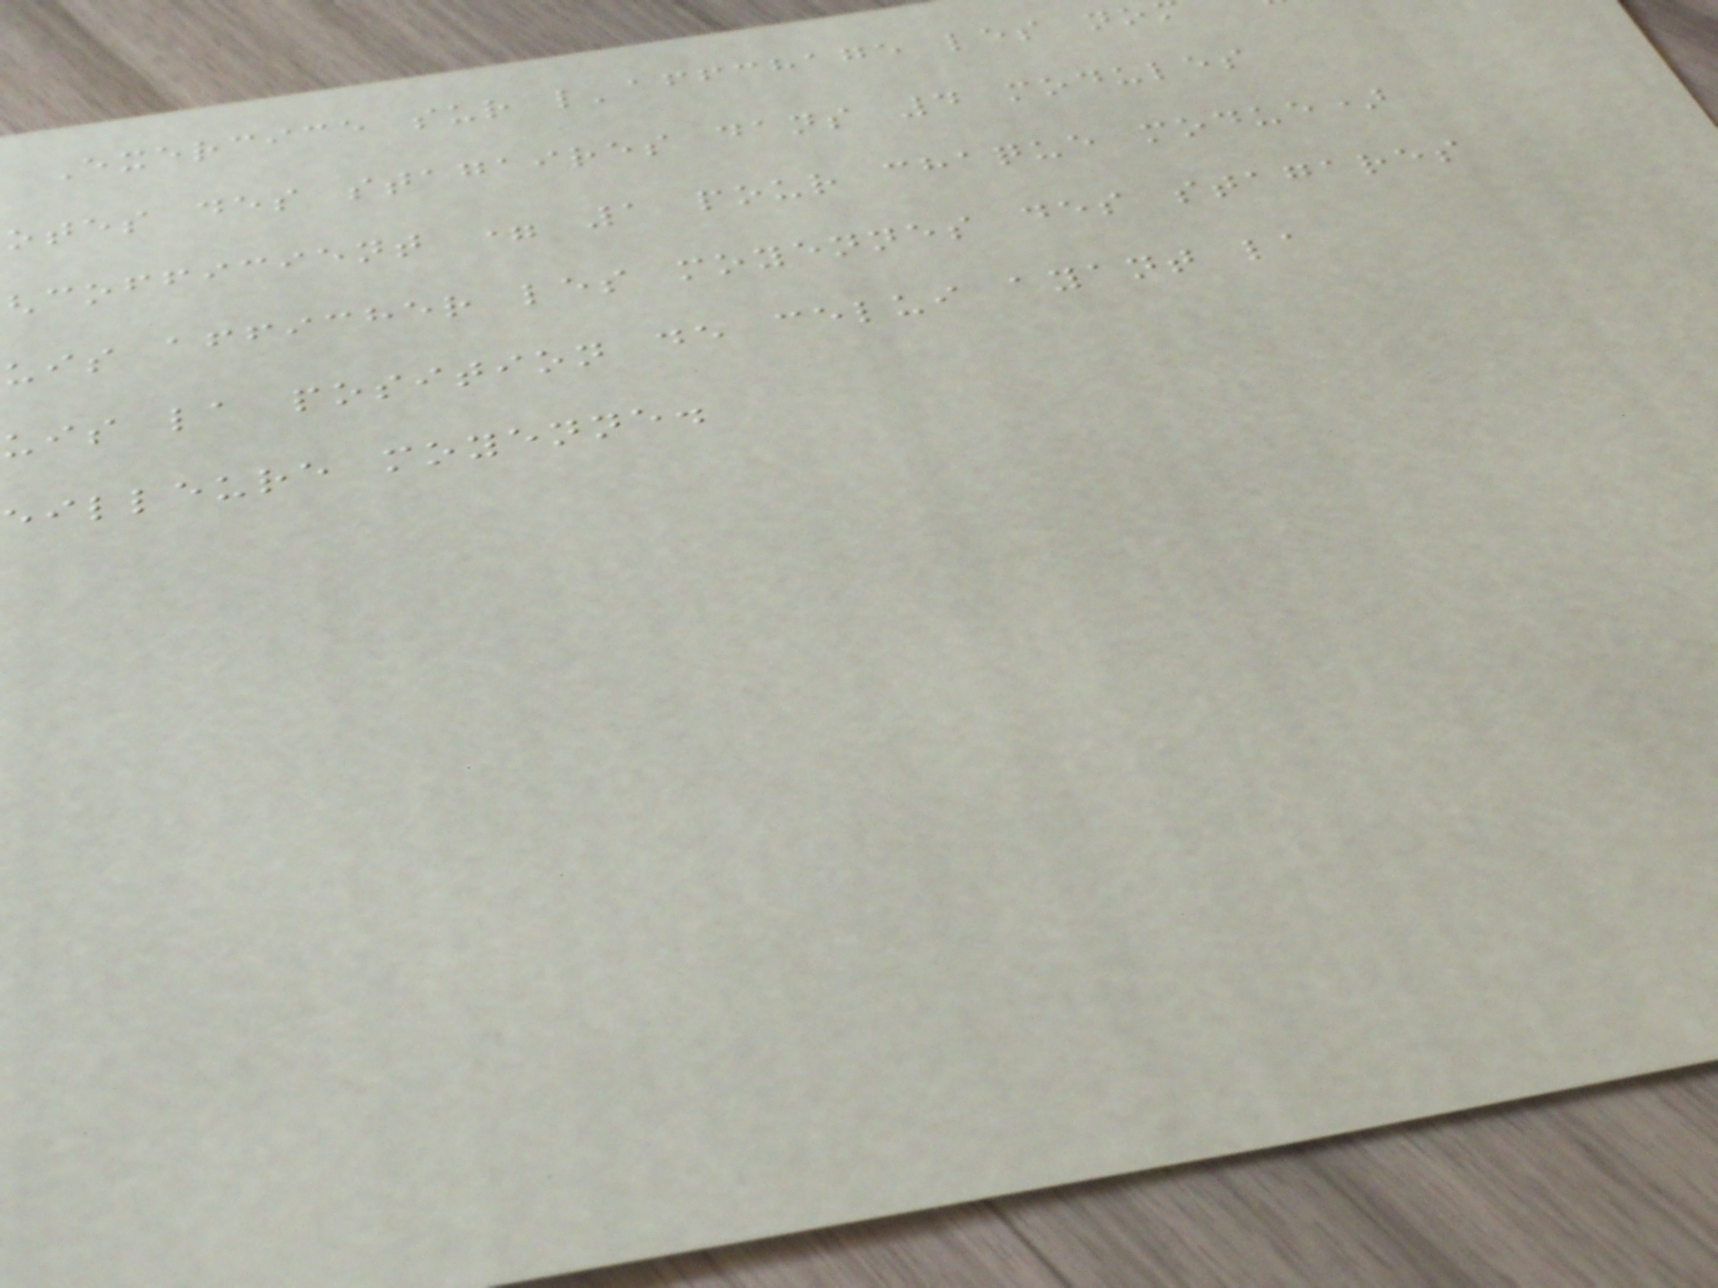Exercice sur l'affchage les no
otes des stagaires dans 4 modules
cofficient = 1 pour chaque modue)
uis afficher les moyennes des stagares
uis la position de celui ayant la
eilleure moyenne.
